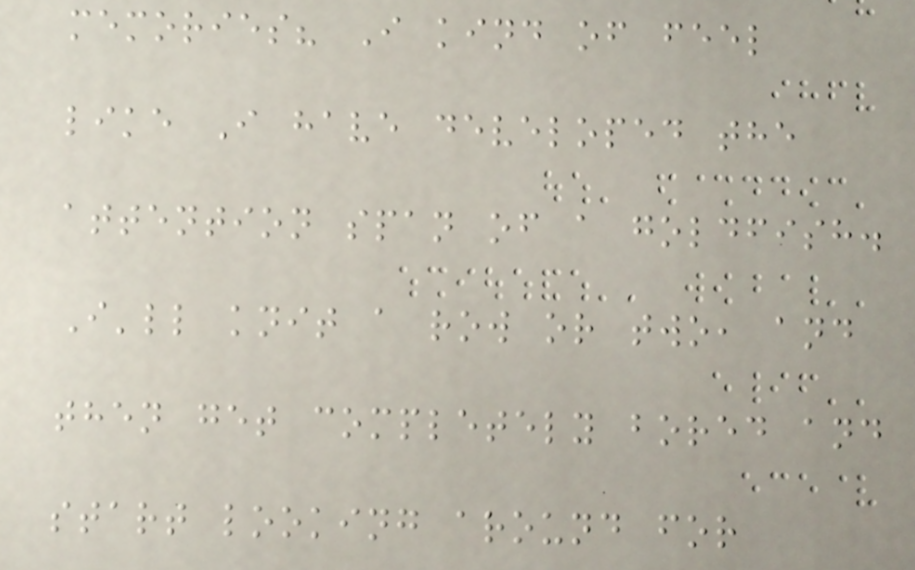memories? I kind of feel
like I have developed the
attention span of a goldfish.
I'll knit a row or two, and
then get completely bored and
start looking around for
